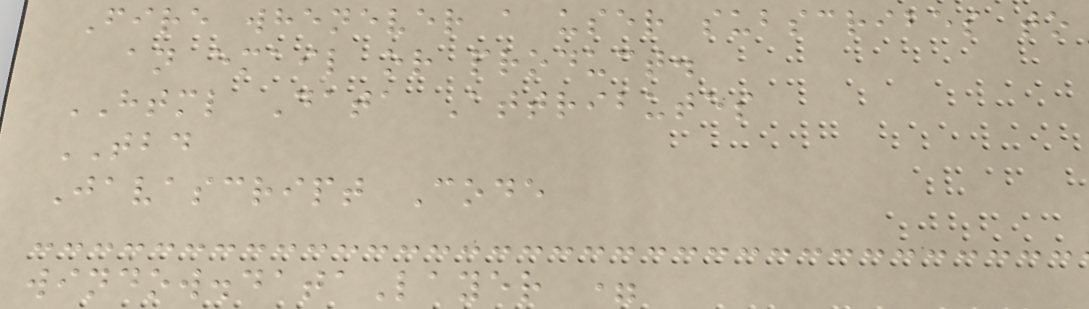Fire whenever a user subscribes to
an email or product.
HTML Data Attributes
TBD
Javascript Code
window.dataLayer =
